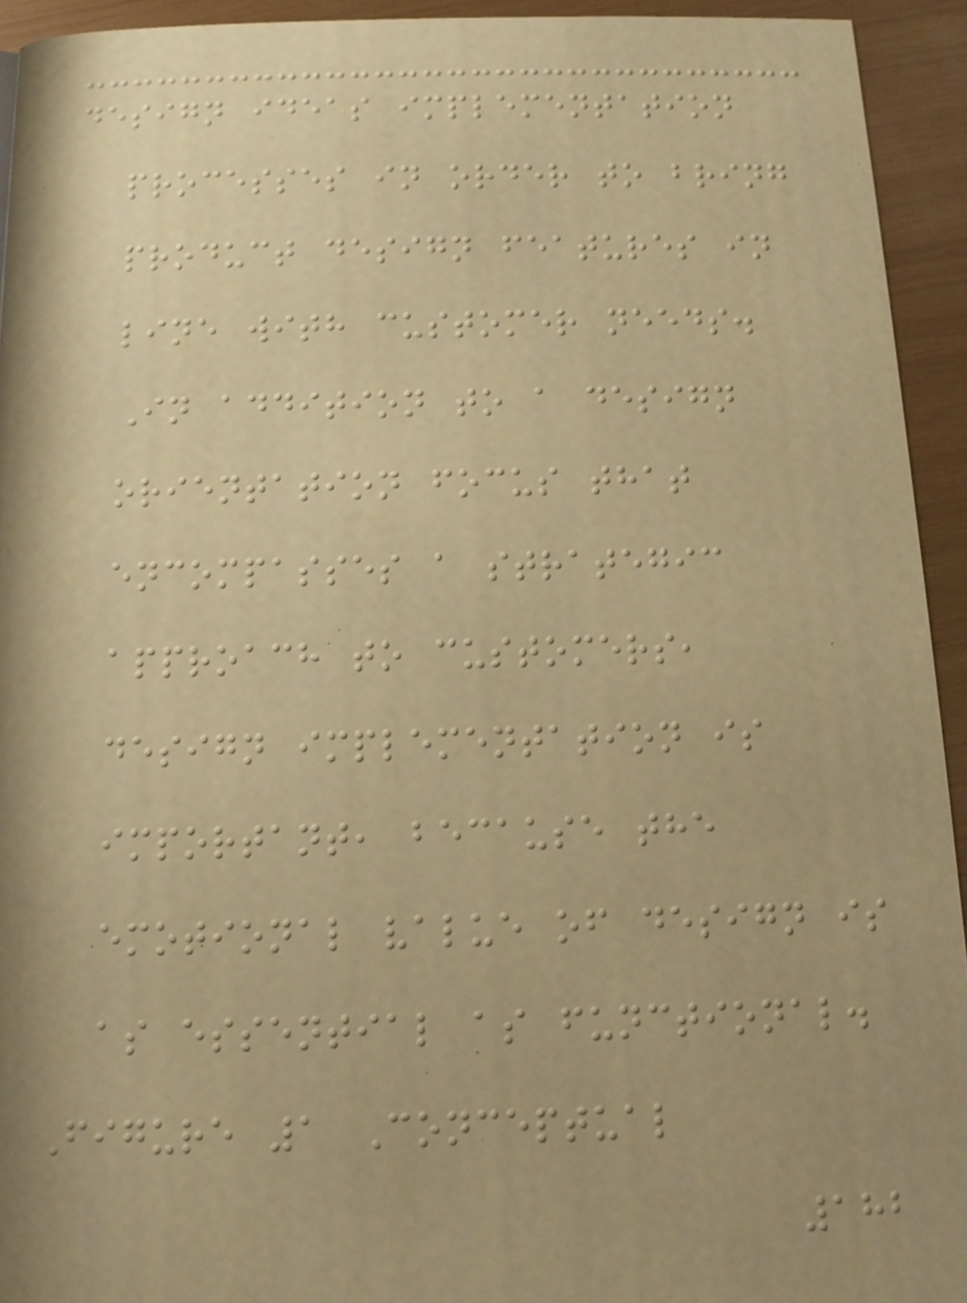design ideas implementation
processes in order to bring
product design features in
line with customer needs.
In addition to a design
orientation focus that
encompasses a strategic
approach to customers,
design implementation is
important, because the
emotional value of design is
as essential as functional.
Figure 1 Conceptual
182
